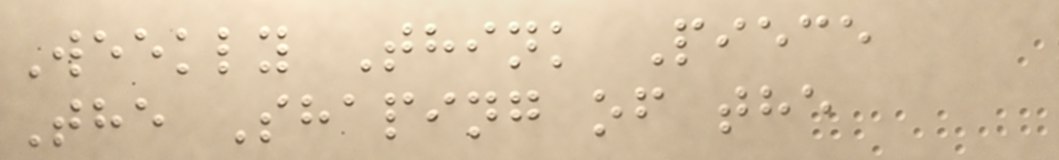Weekly Think Piece
The Shaping of the
